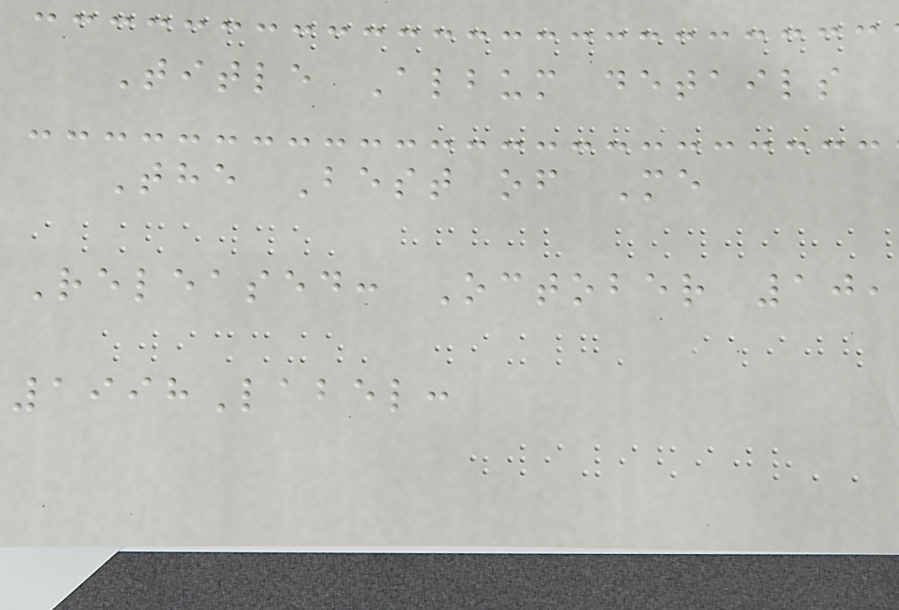Title Album details
The Best of Me
Released: October 10,
1998Label:
